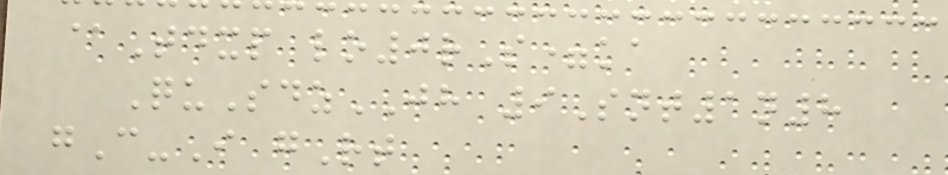@Tdxp lo0rS=ka
QuSdzJH 9Snt1n8
gC-I gRt
